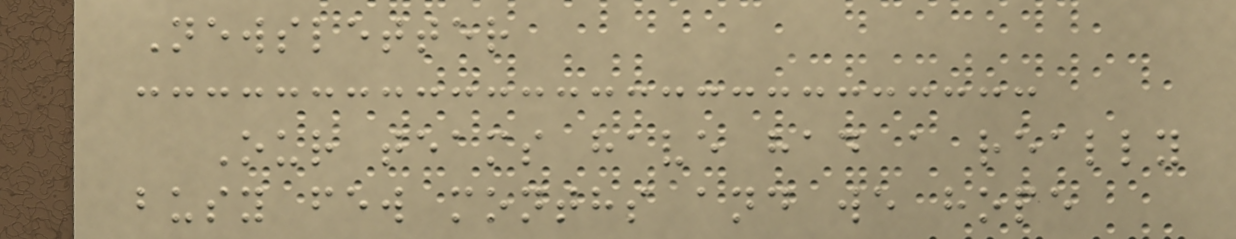Newsletter
Our teams have had a really
busy few months and we hope
